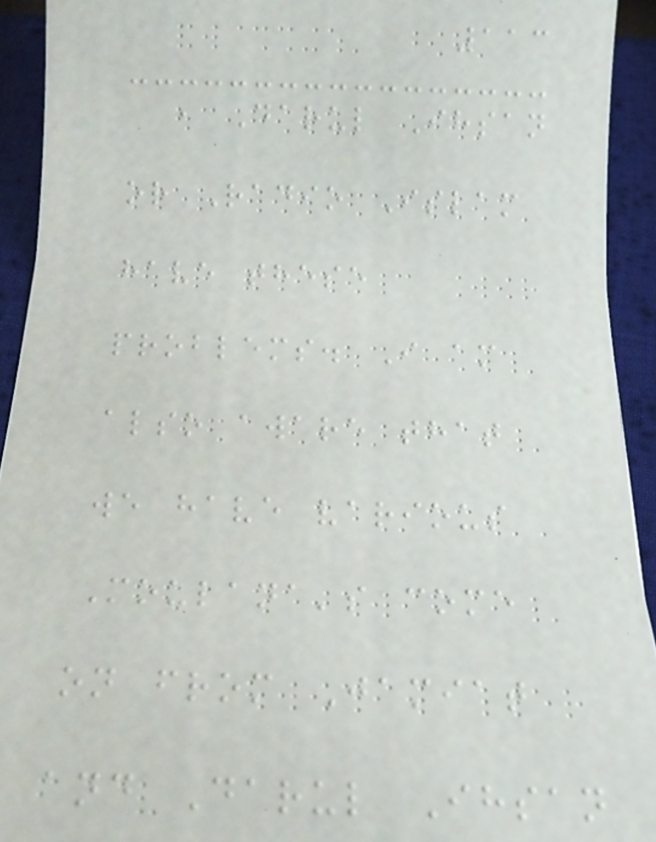113
, Darul Ihsan
or Radio Islam
have these
problems. I am
also aware that
we have various
Moulana's come
on from Jamiat
and Darul Ihsan
